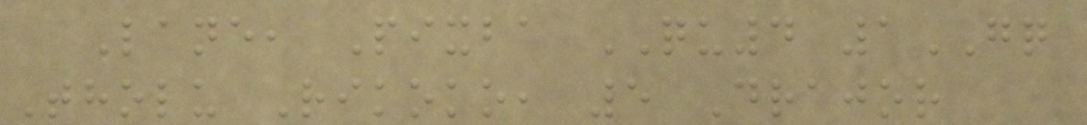Lane, Pixba QU4 1GQ
Tholu Rikoko, 5 Drajor
